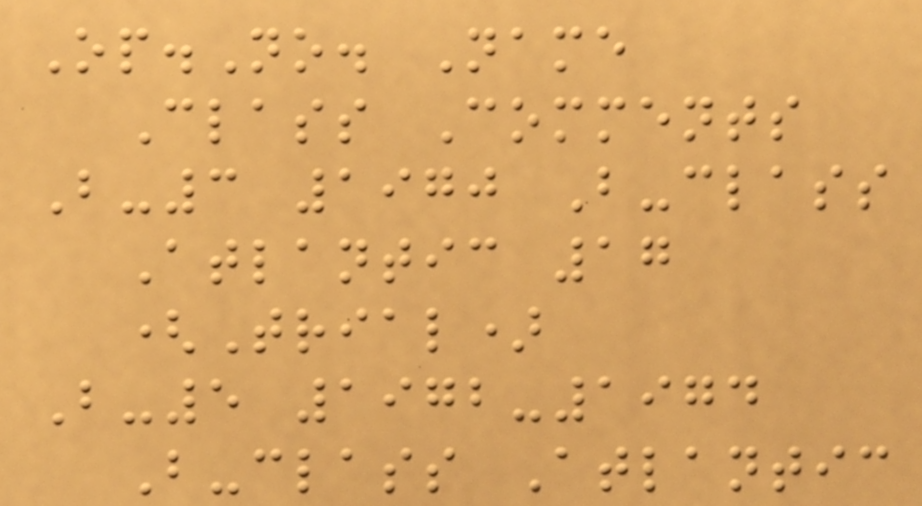Op.No. Name
Class Comments
B-3 1970 B-class
Atlantic 17
(Trial)
B-5 1972-1974
B-class Atlantic
